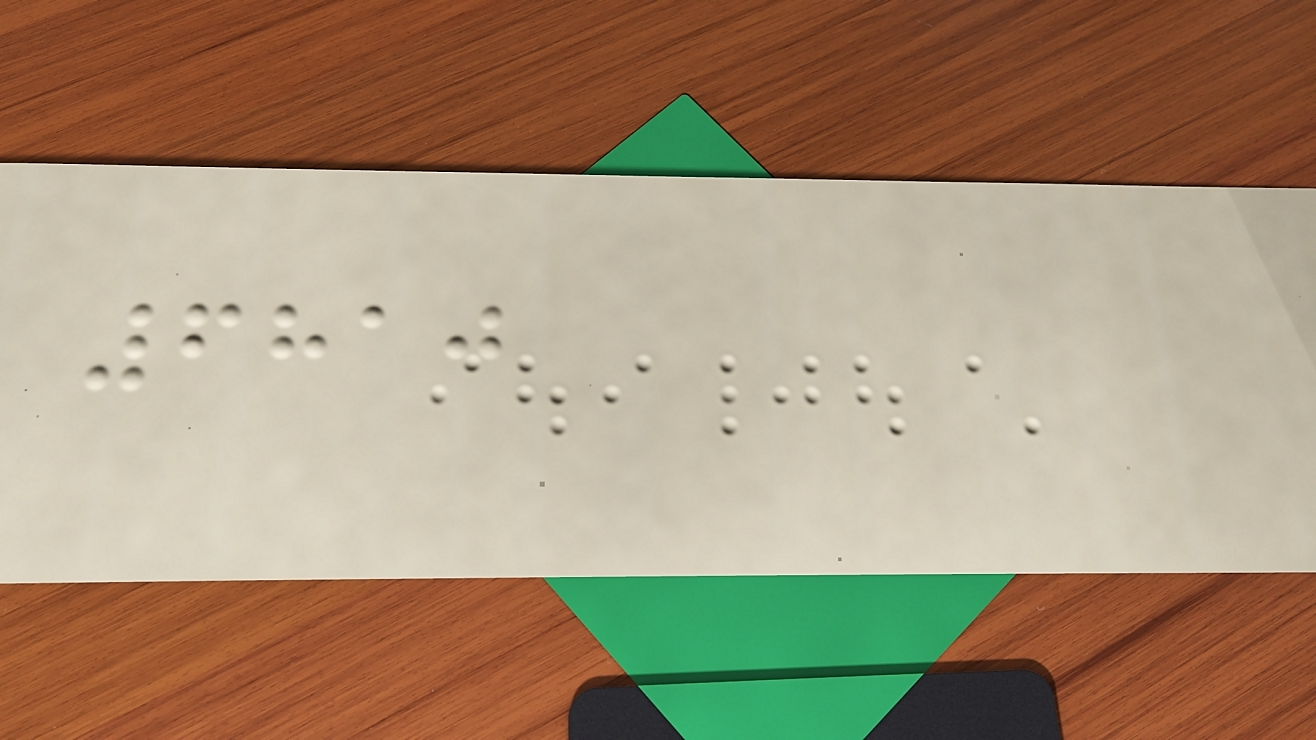6810
